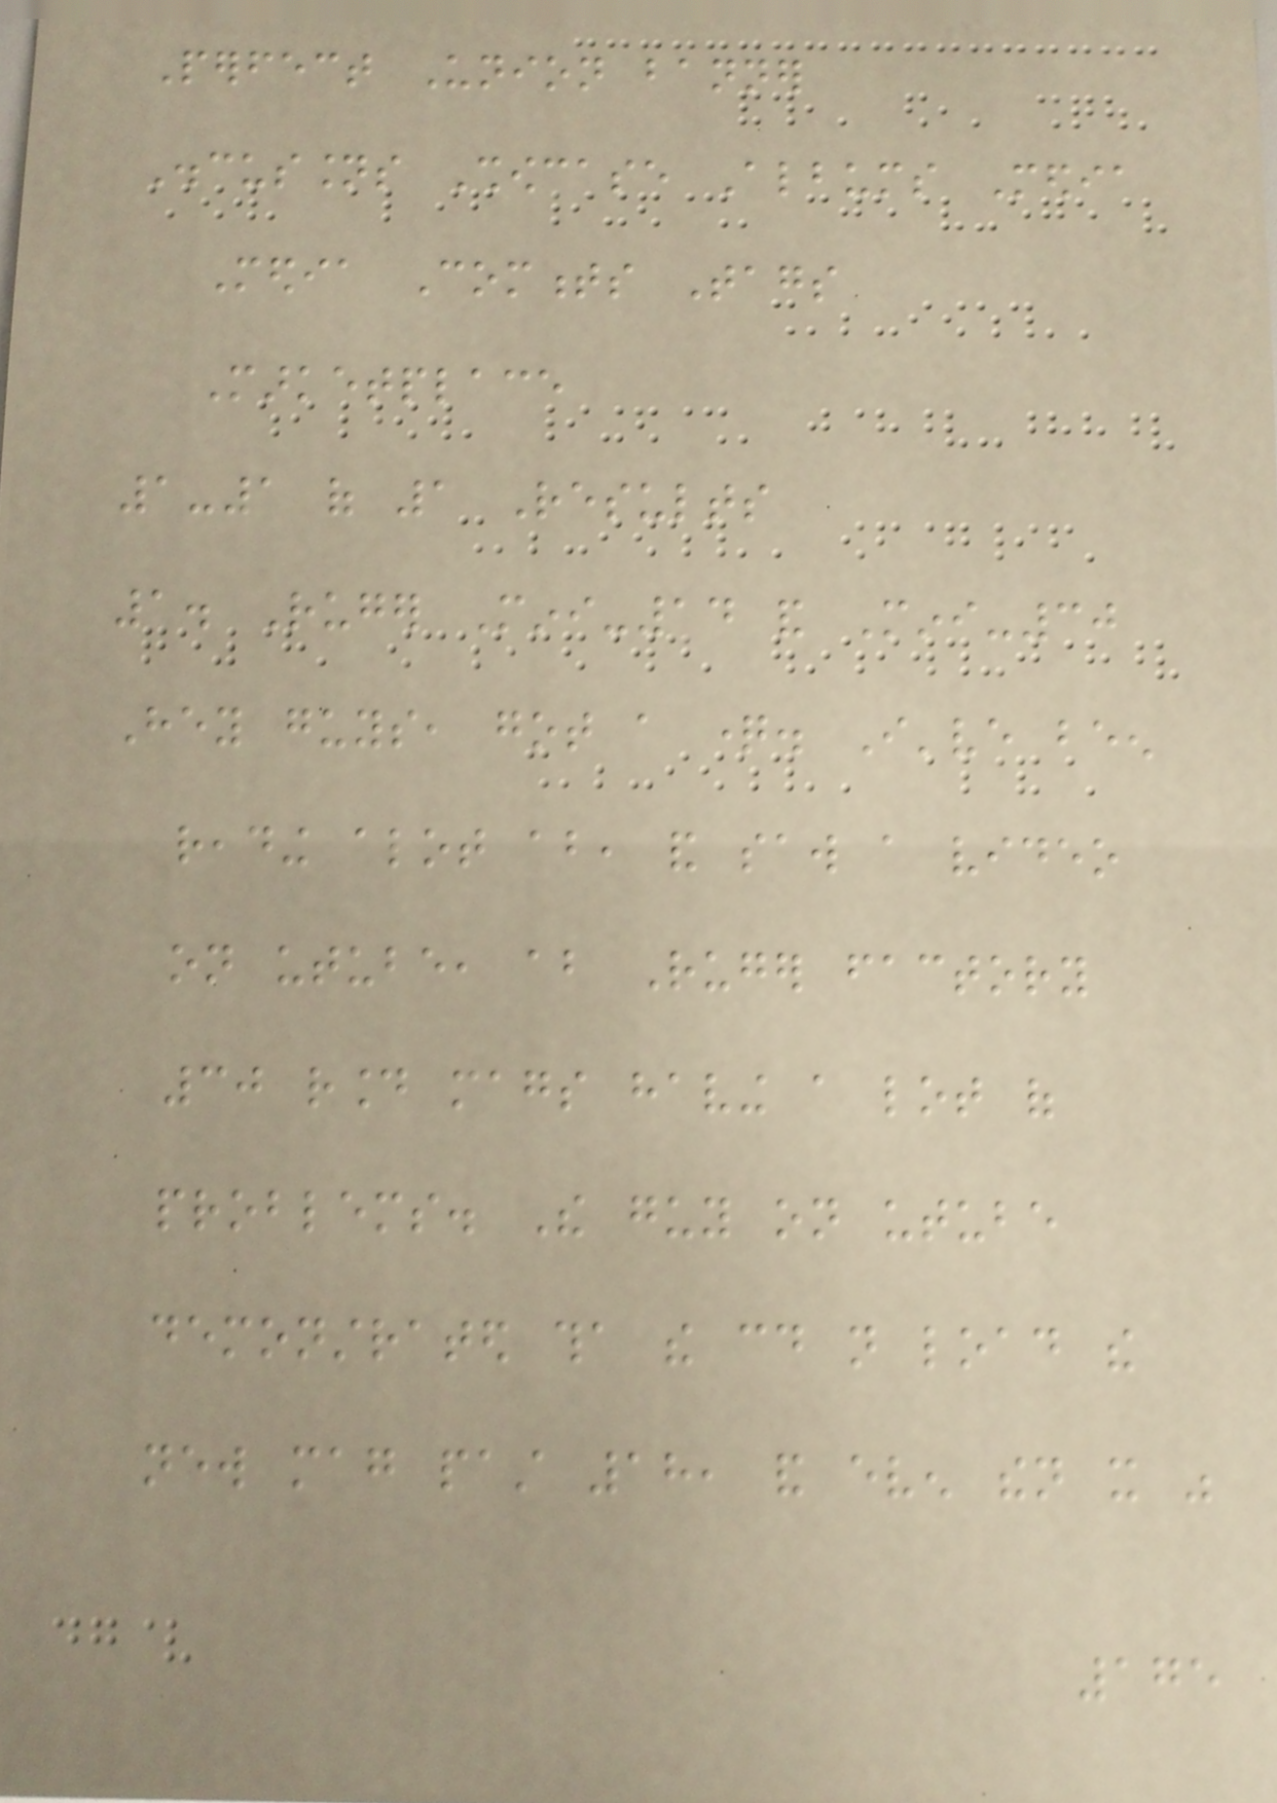Perfect Union banner
Discussions Showcase Albums Media
Media Comments Tags
Marketplace
1-1 of 1 Results
1. Ruger Mini-14 and Mini-30
Hey guys, got a question. I've been
reading alot about, and saw a video
on utube, about Ruger factory
30 round mags having a lot of
problems. The guy on utube
demonstrated tha the could not load the
new mag past 18, and even then it was
175
